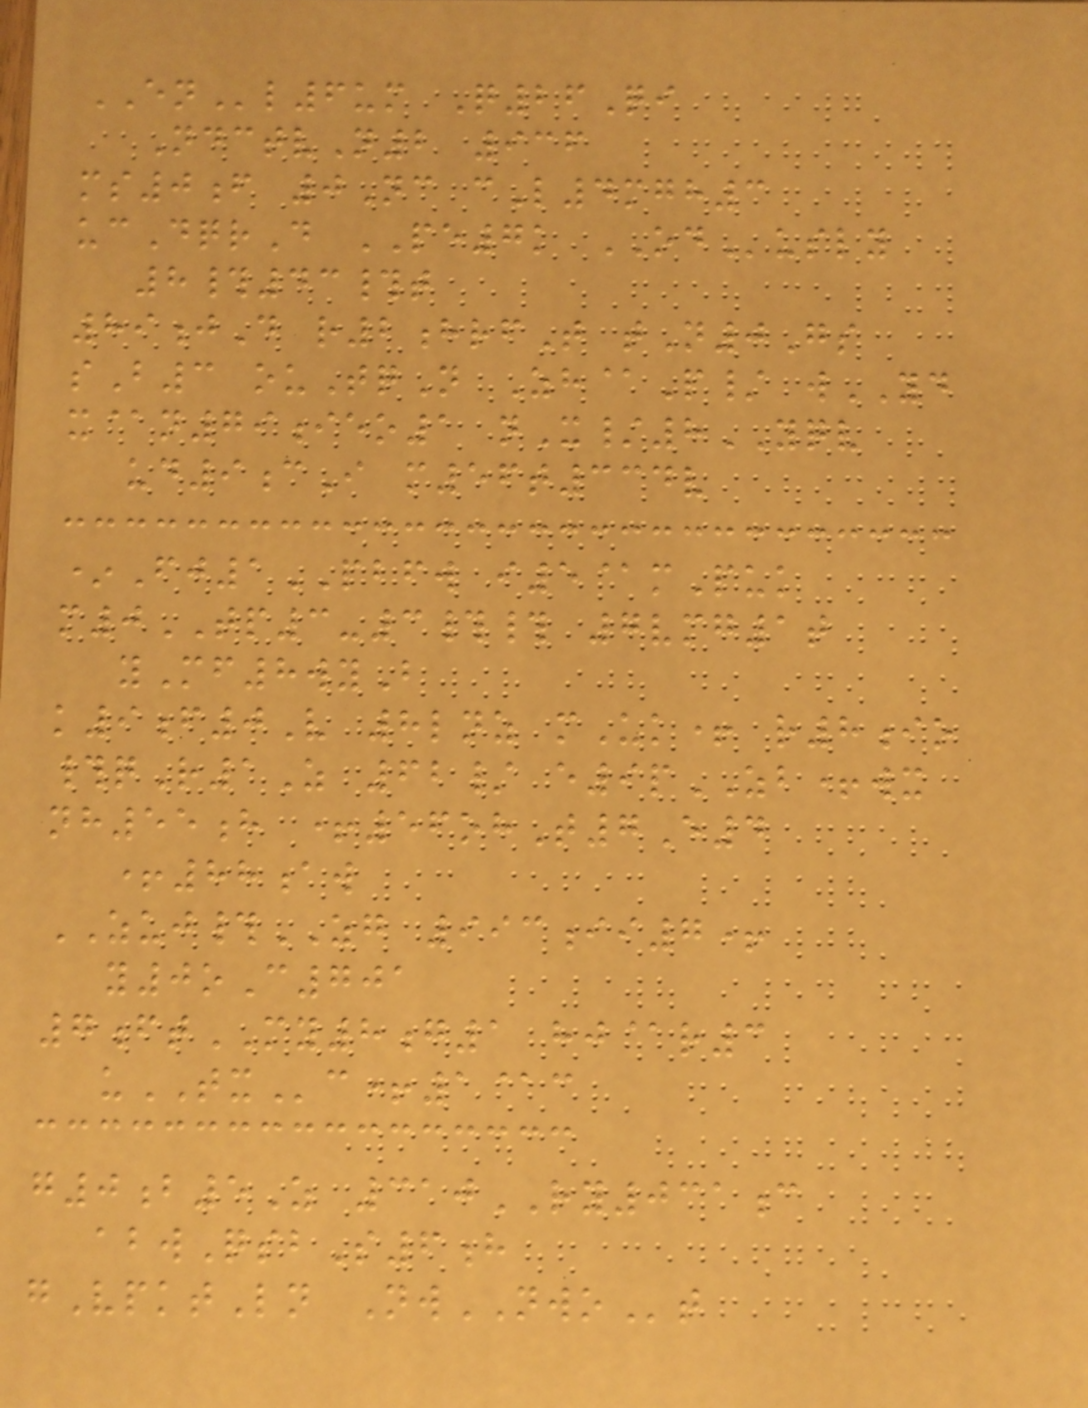ENl6um Q26Qi
NdctvN2 936
ms0f 0Nc cL4mgh3
ucDqrD PE7k ODusly
8#43#t
89jD r2hrfT tN0Gs
sB3 ouTqN Zh@P/ wYD
x@n79ieo1 nX/8YQV
ud9cI m56t334v
*Fj1PBFW i5@mPuk
m0TP3-3## 7vmg1t
yMf8wyB
k9f0V 8lnz mUk+ r8io
#qR1Z 62/ e9pZB+wx
nh55h +56ohT7E4
+88aw
ZUJ#ZG 993ii7+
y0oC701
7ftMY8g1 hj@r3
uTXc+1@c
g0b5Z 310RY031c
abwQsbS6h
gVpktLn NwNWOt
